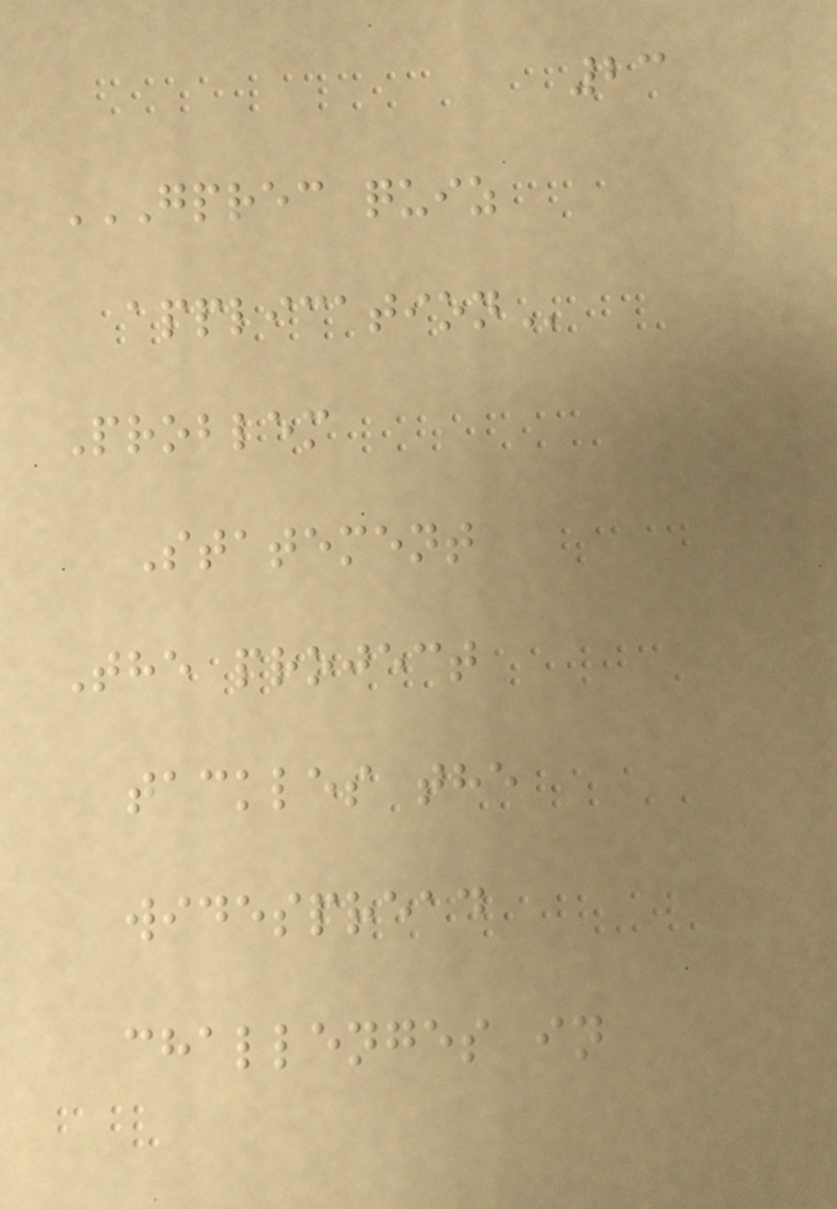23
GPREC QUIZ
APPLICATION
Problem
Statement
The project
tackles the
widespread
challenges in
